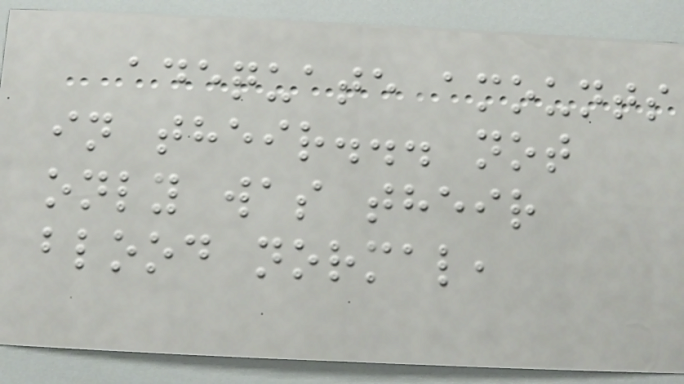adequate amounts
in their... not
only was their
blood normal,
